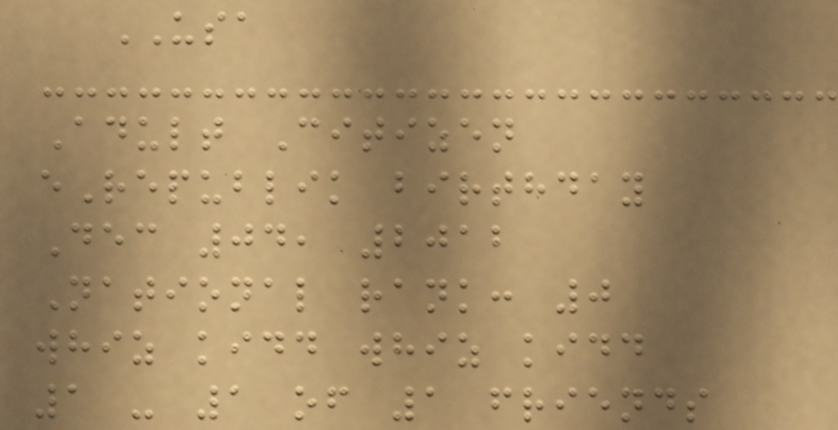USA
Adult Citizen
eRepublik birthday
Dec 04, 2012
National rank: 0
whiz kidd whiz kidd
1 - 1 of 1 friends
